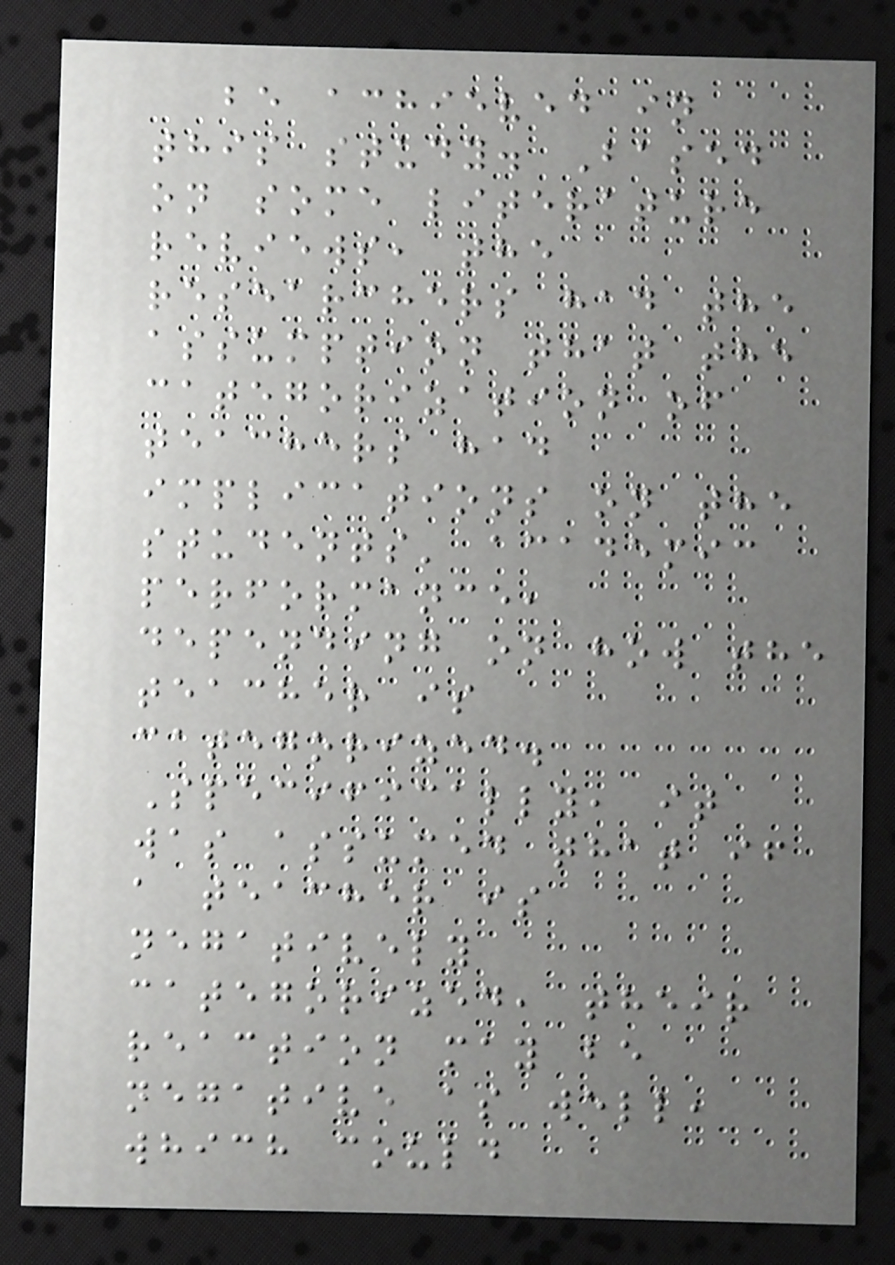be achieved in
this study. Based
on some literature
reviews, the
researchers had the
assumption that the
categorization of
teachers had
implications on the
students' academic
performance,
depending on how the
teacher is
categorized.
Specifically, it
was assumed that if
a teacher is
negatively
categorized, their
reaction may be
negative as well,
which could
